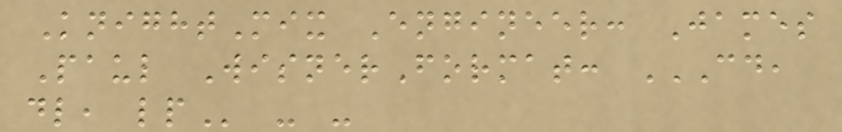KnightMix Engineer: James
Paul WisnerFormat: CD,
DL, LP - -
